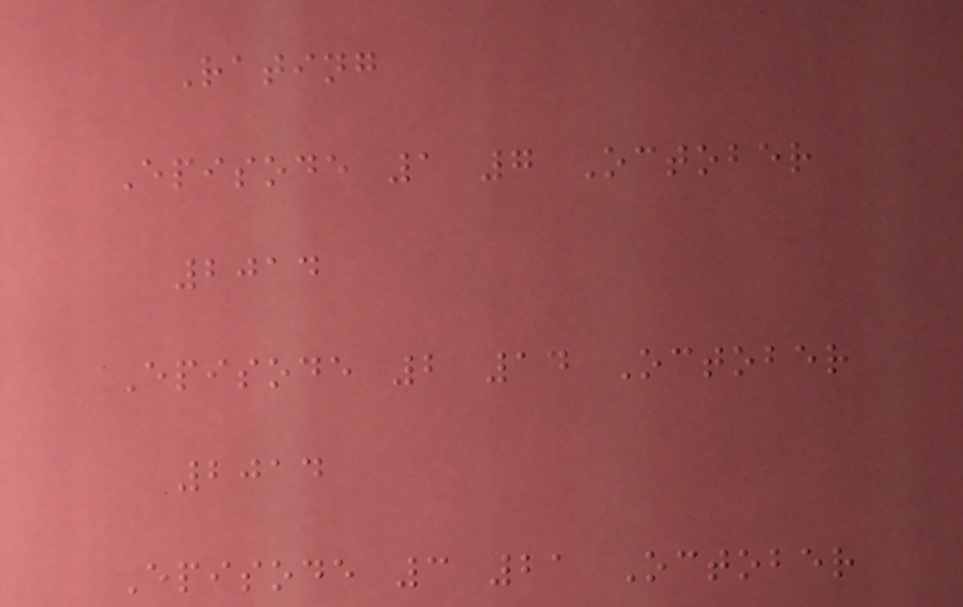Rating
Episode 1 7 October
2014
Episode 2 14 October
2014
Episode 3 21 October
